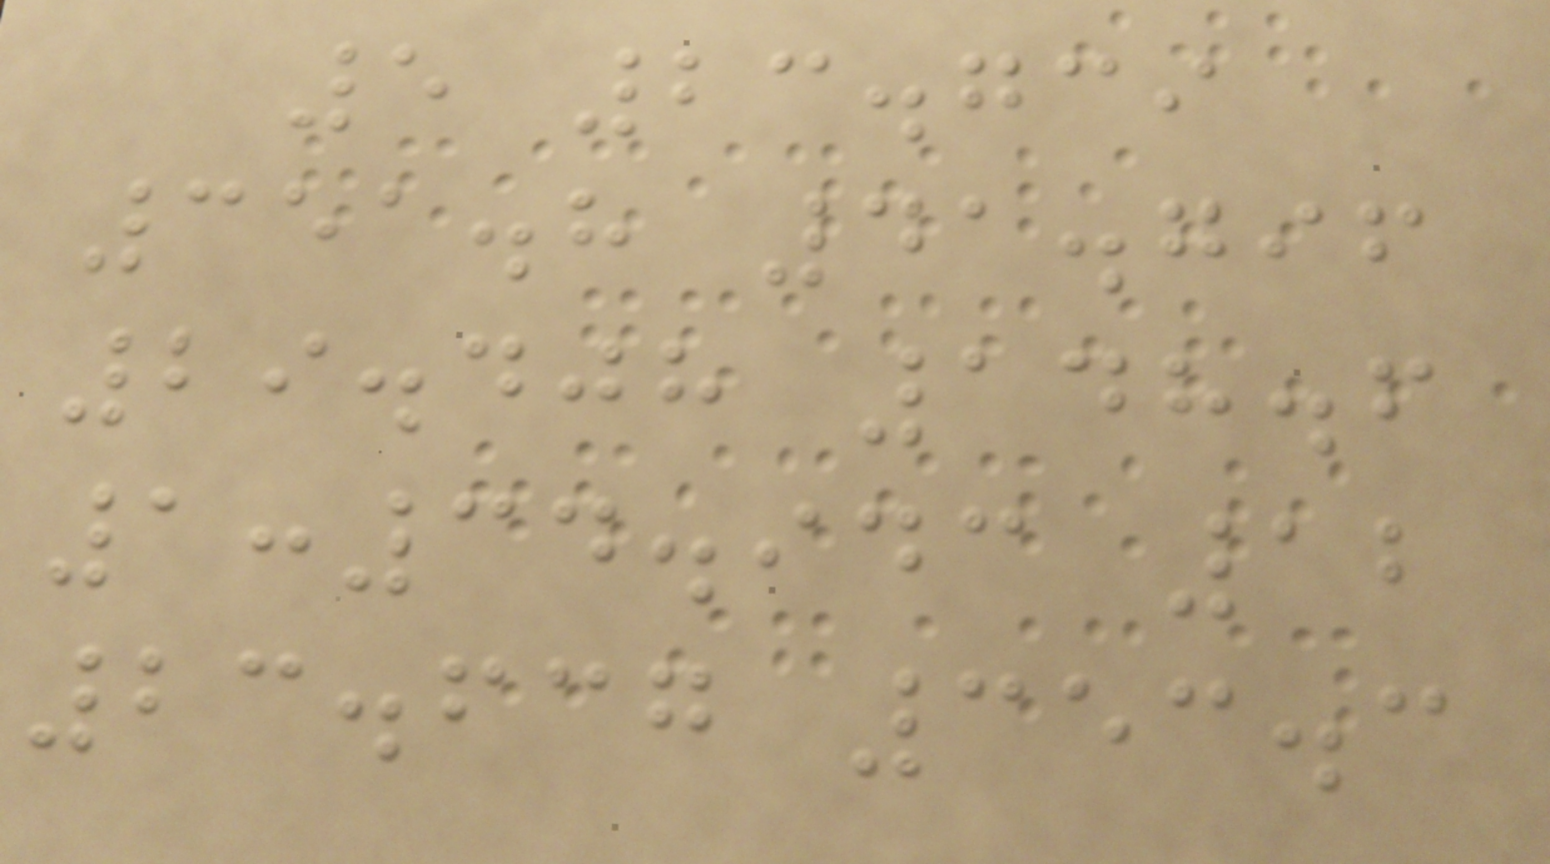5 23.739
351.8 41.796
29.408 148.6
1:34.943 12
23.637 353.3
